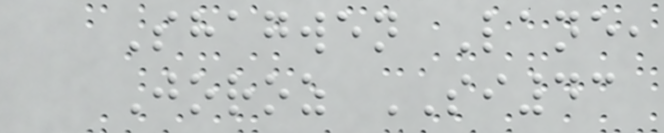Shagwen Lane,
Joroz SI43
